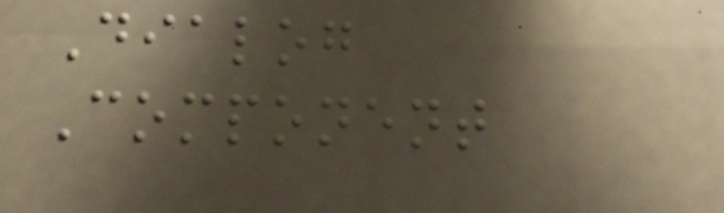Dialog
Component
